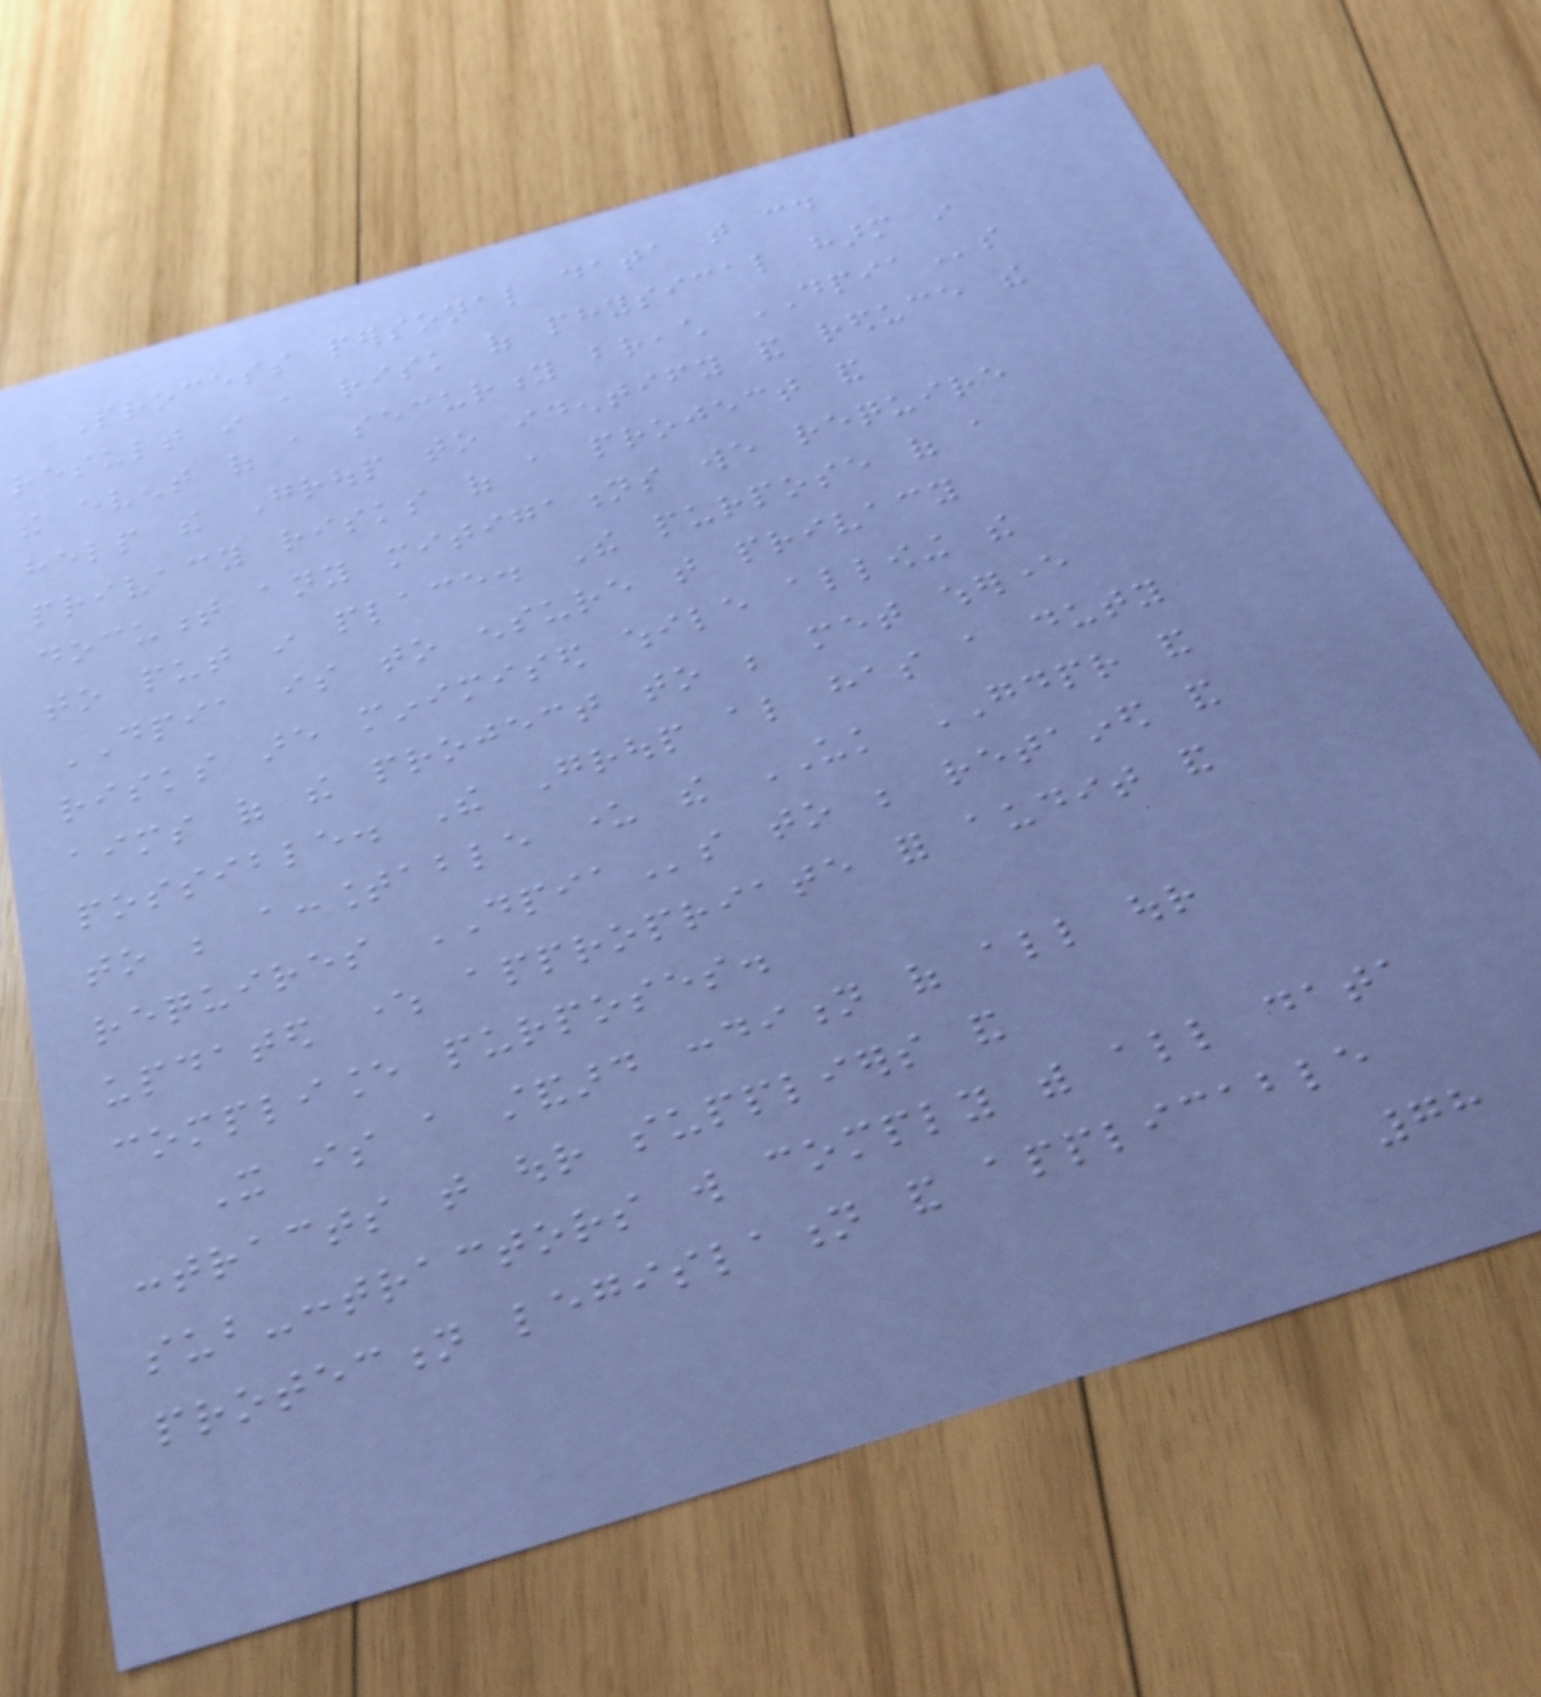Process personal data that could
result in a risk of physical harm in
the event of a security breach DPIAs
help the Group to identify and reduce the
privacy risks of a project and
document any mitigations we require
to put in place. The purpose of a
DPIA is to ensure that privacy
risks are minimised while allowing the
aims of the project to be met wherever
possible. The Group also has a duty
to be accountable under the UK GDPR and
requires DPIAs to be retained and
updated where appropriate for audit and
compliance purposes.
It is a standard condition of all our
contracts that our suppliers and
sub-contractors will comply with all data
protection legislation and applicable
78
